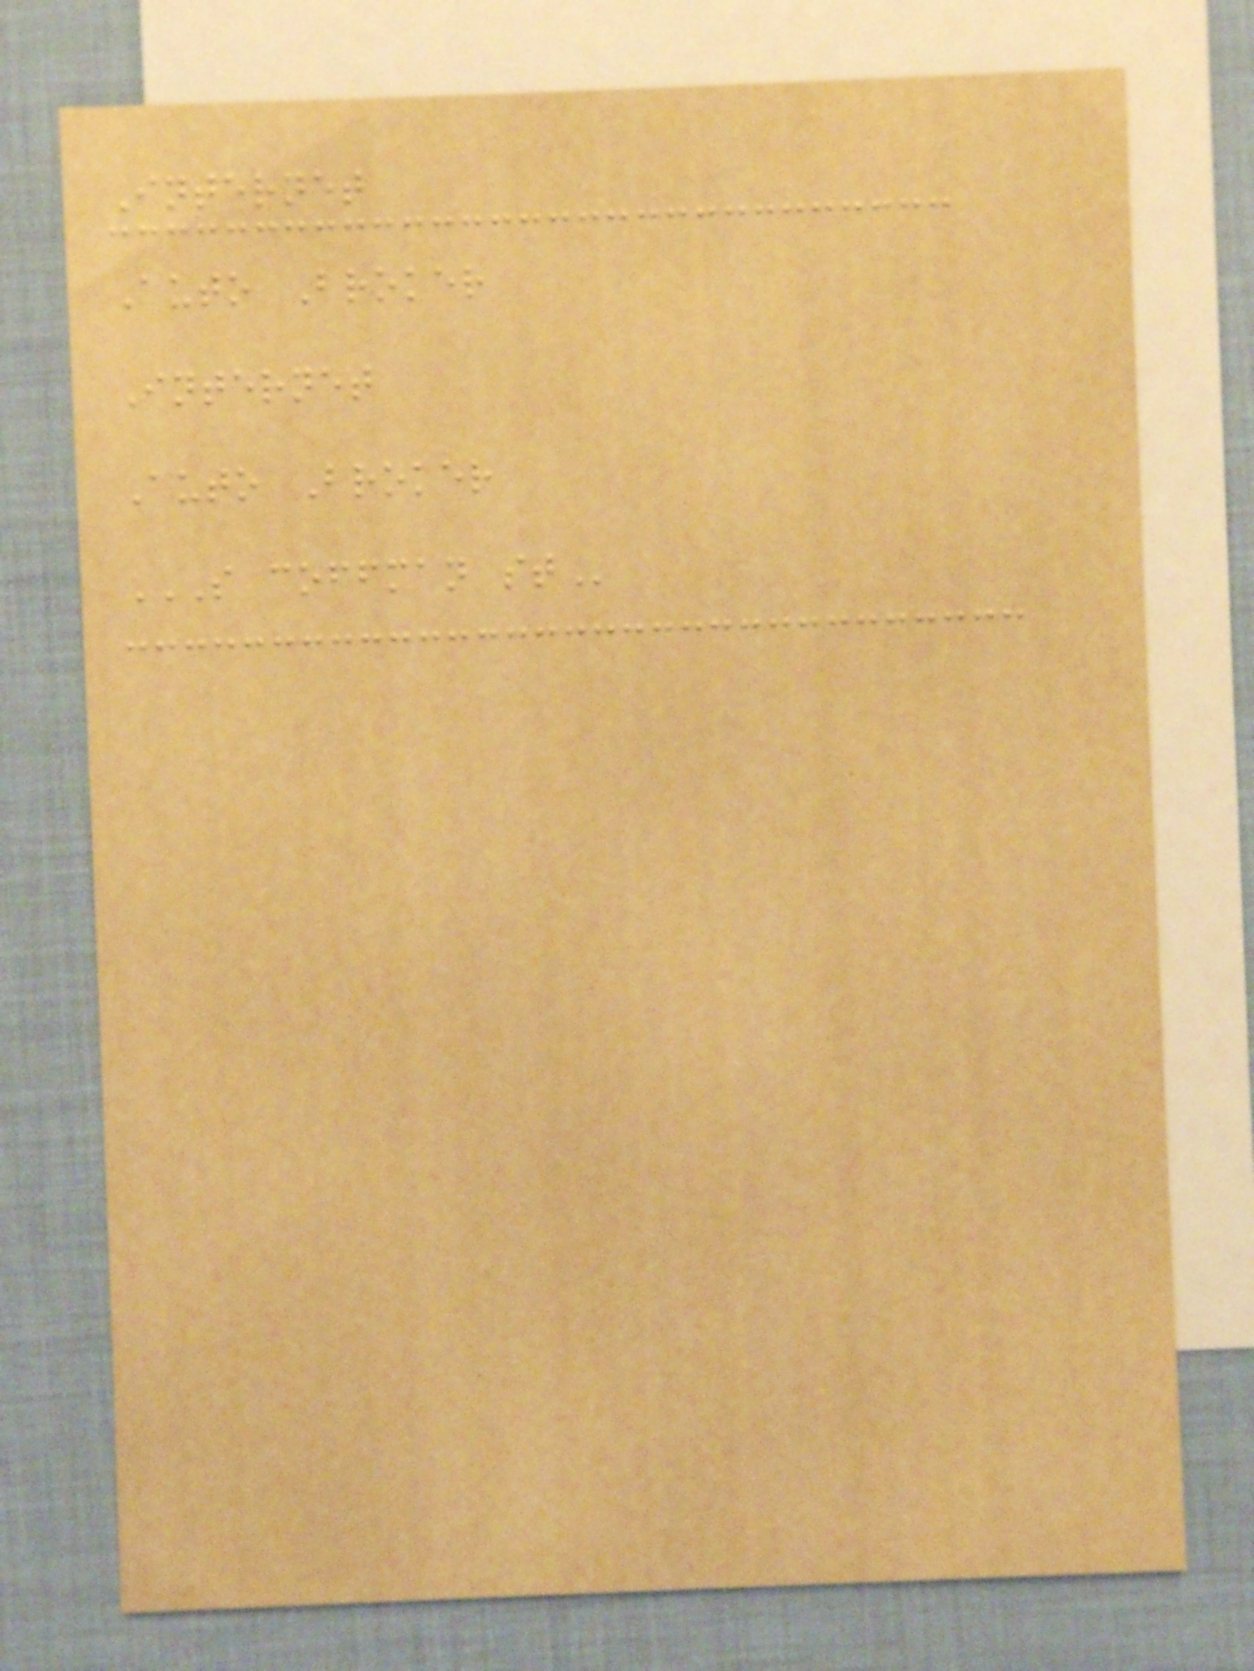Internet
Auto Broker
Internet
Auto Broker
S COFFMAN ST
